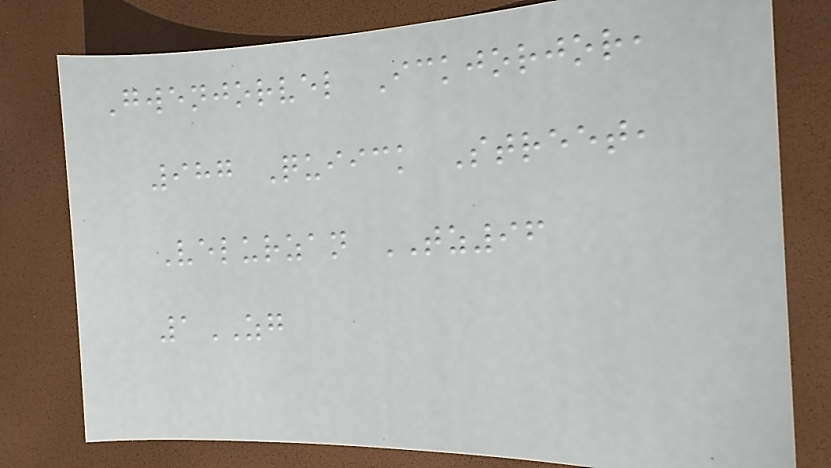Gwenjorvel Ickjorjor,
987 Quiick Street,
Velurzan TZ96
1ZG
